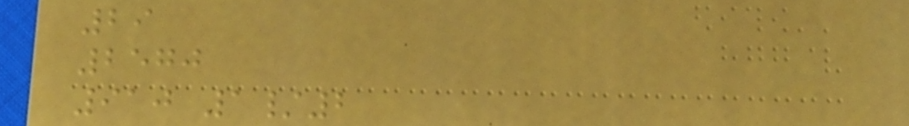29
2570
910 1/2
